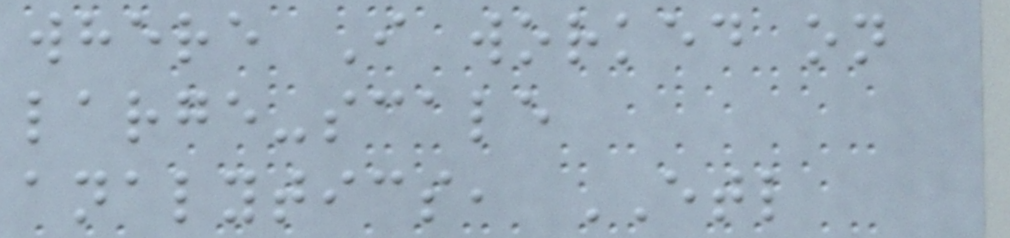where I worked on
large-scale
analytics, ETL
